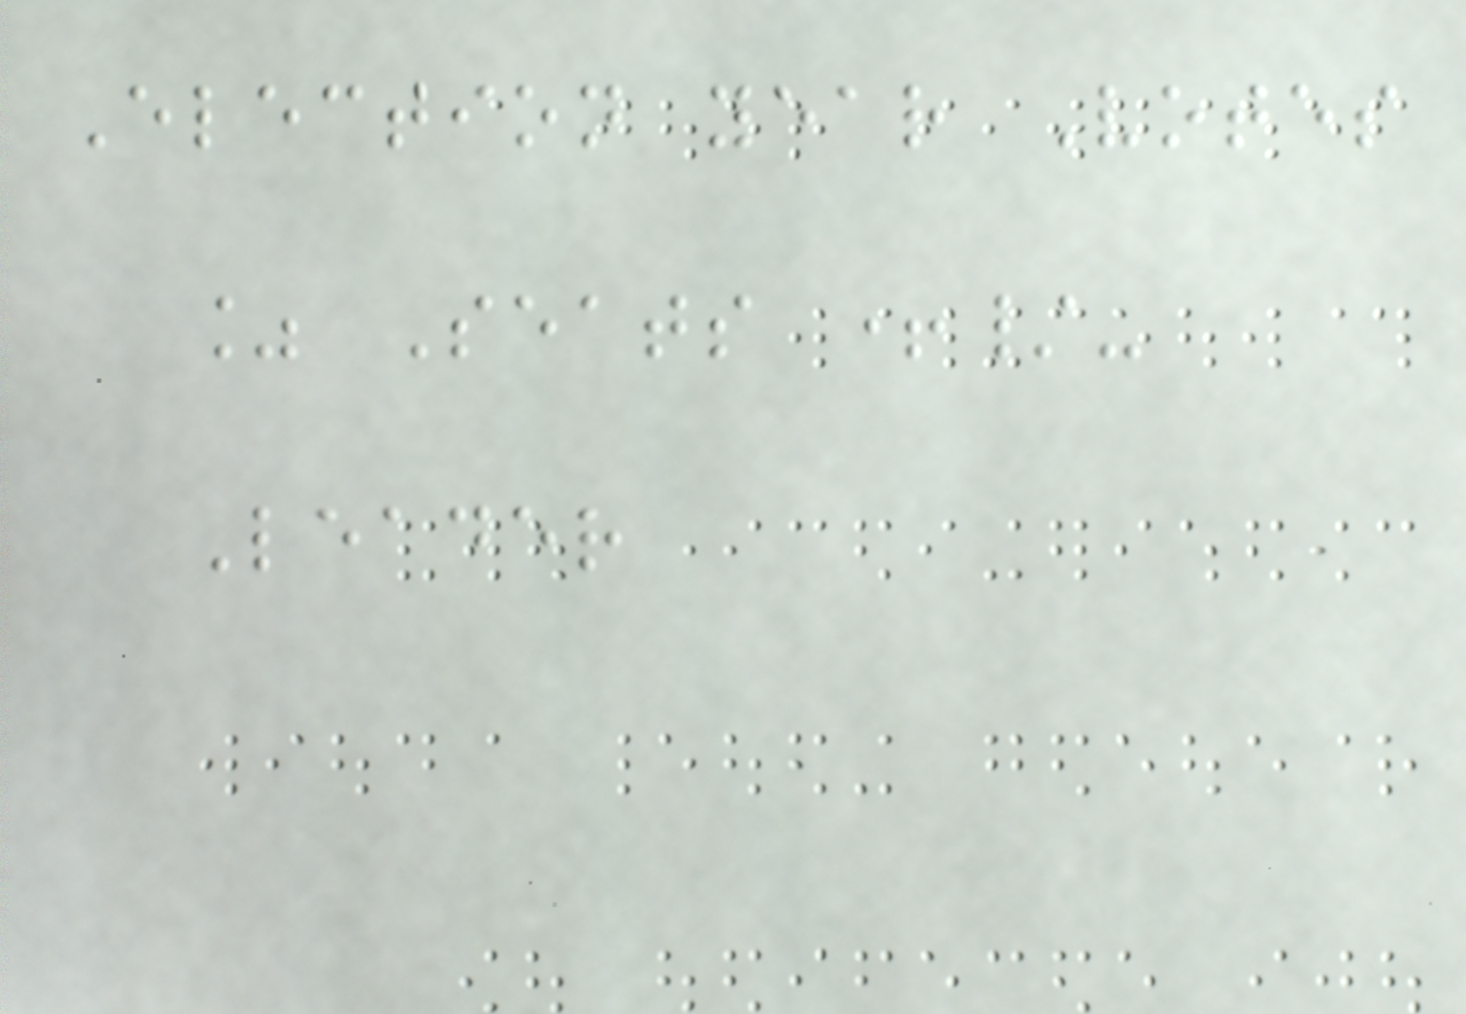Election year Votes
% Seats +/-
Leader
